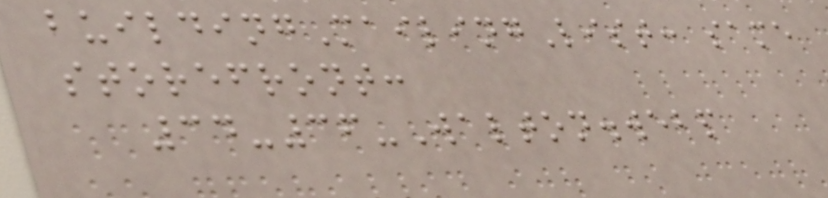buildingMailingList: same
storefront:
34-36-Walton.webp
